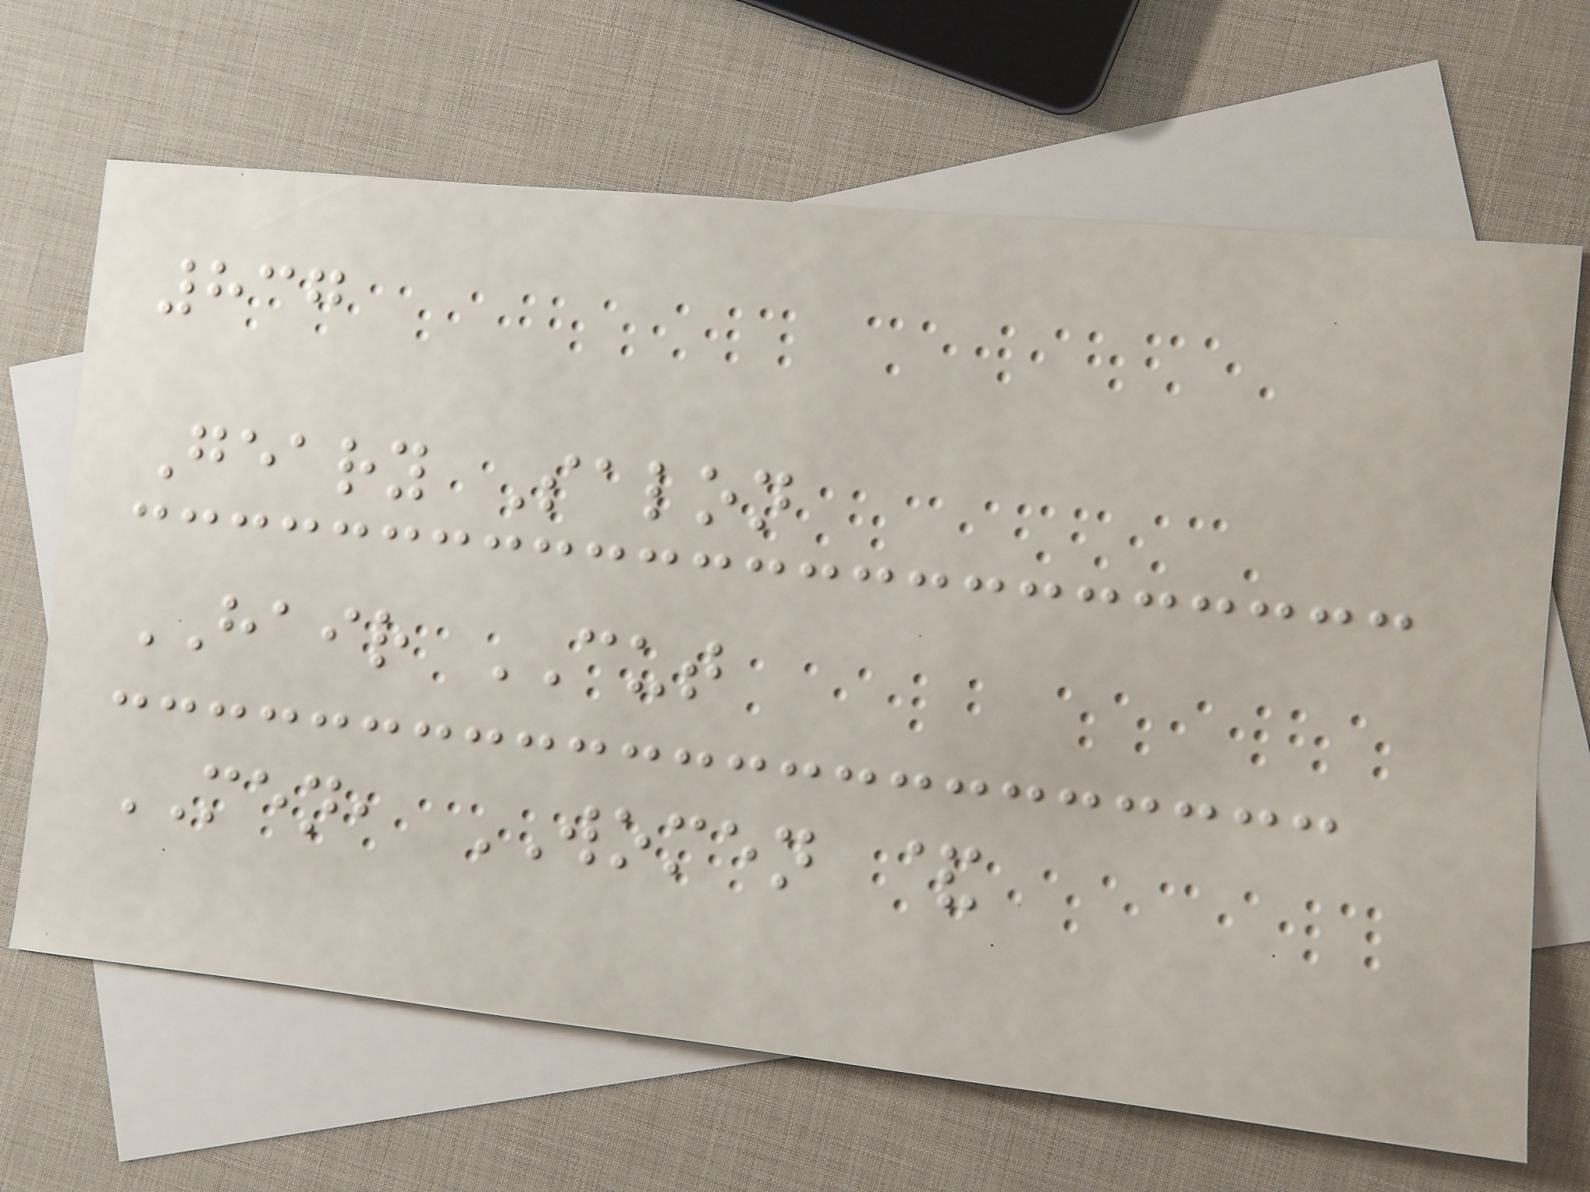837
Geary Salon
HAIR CUT
MEN, WOMEN &
